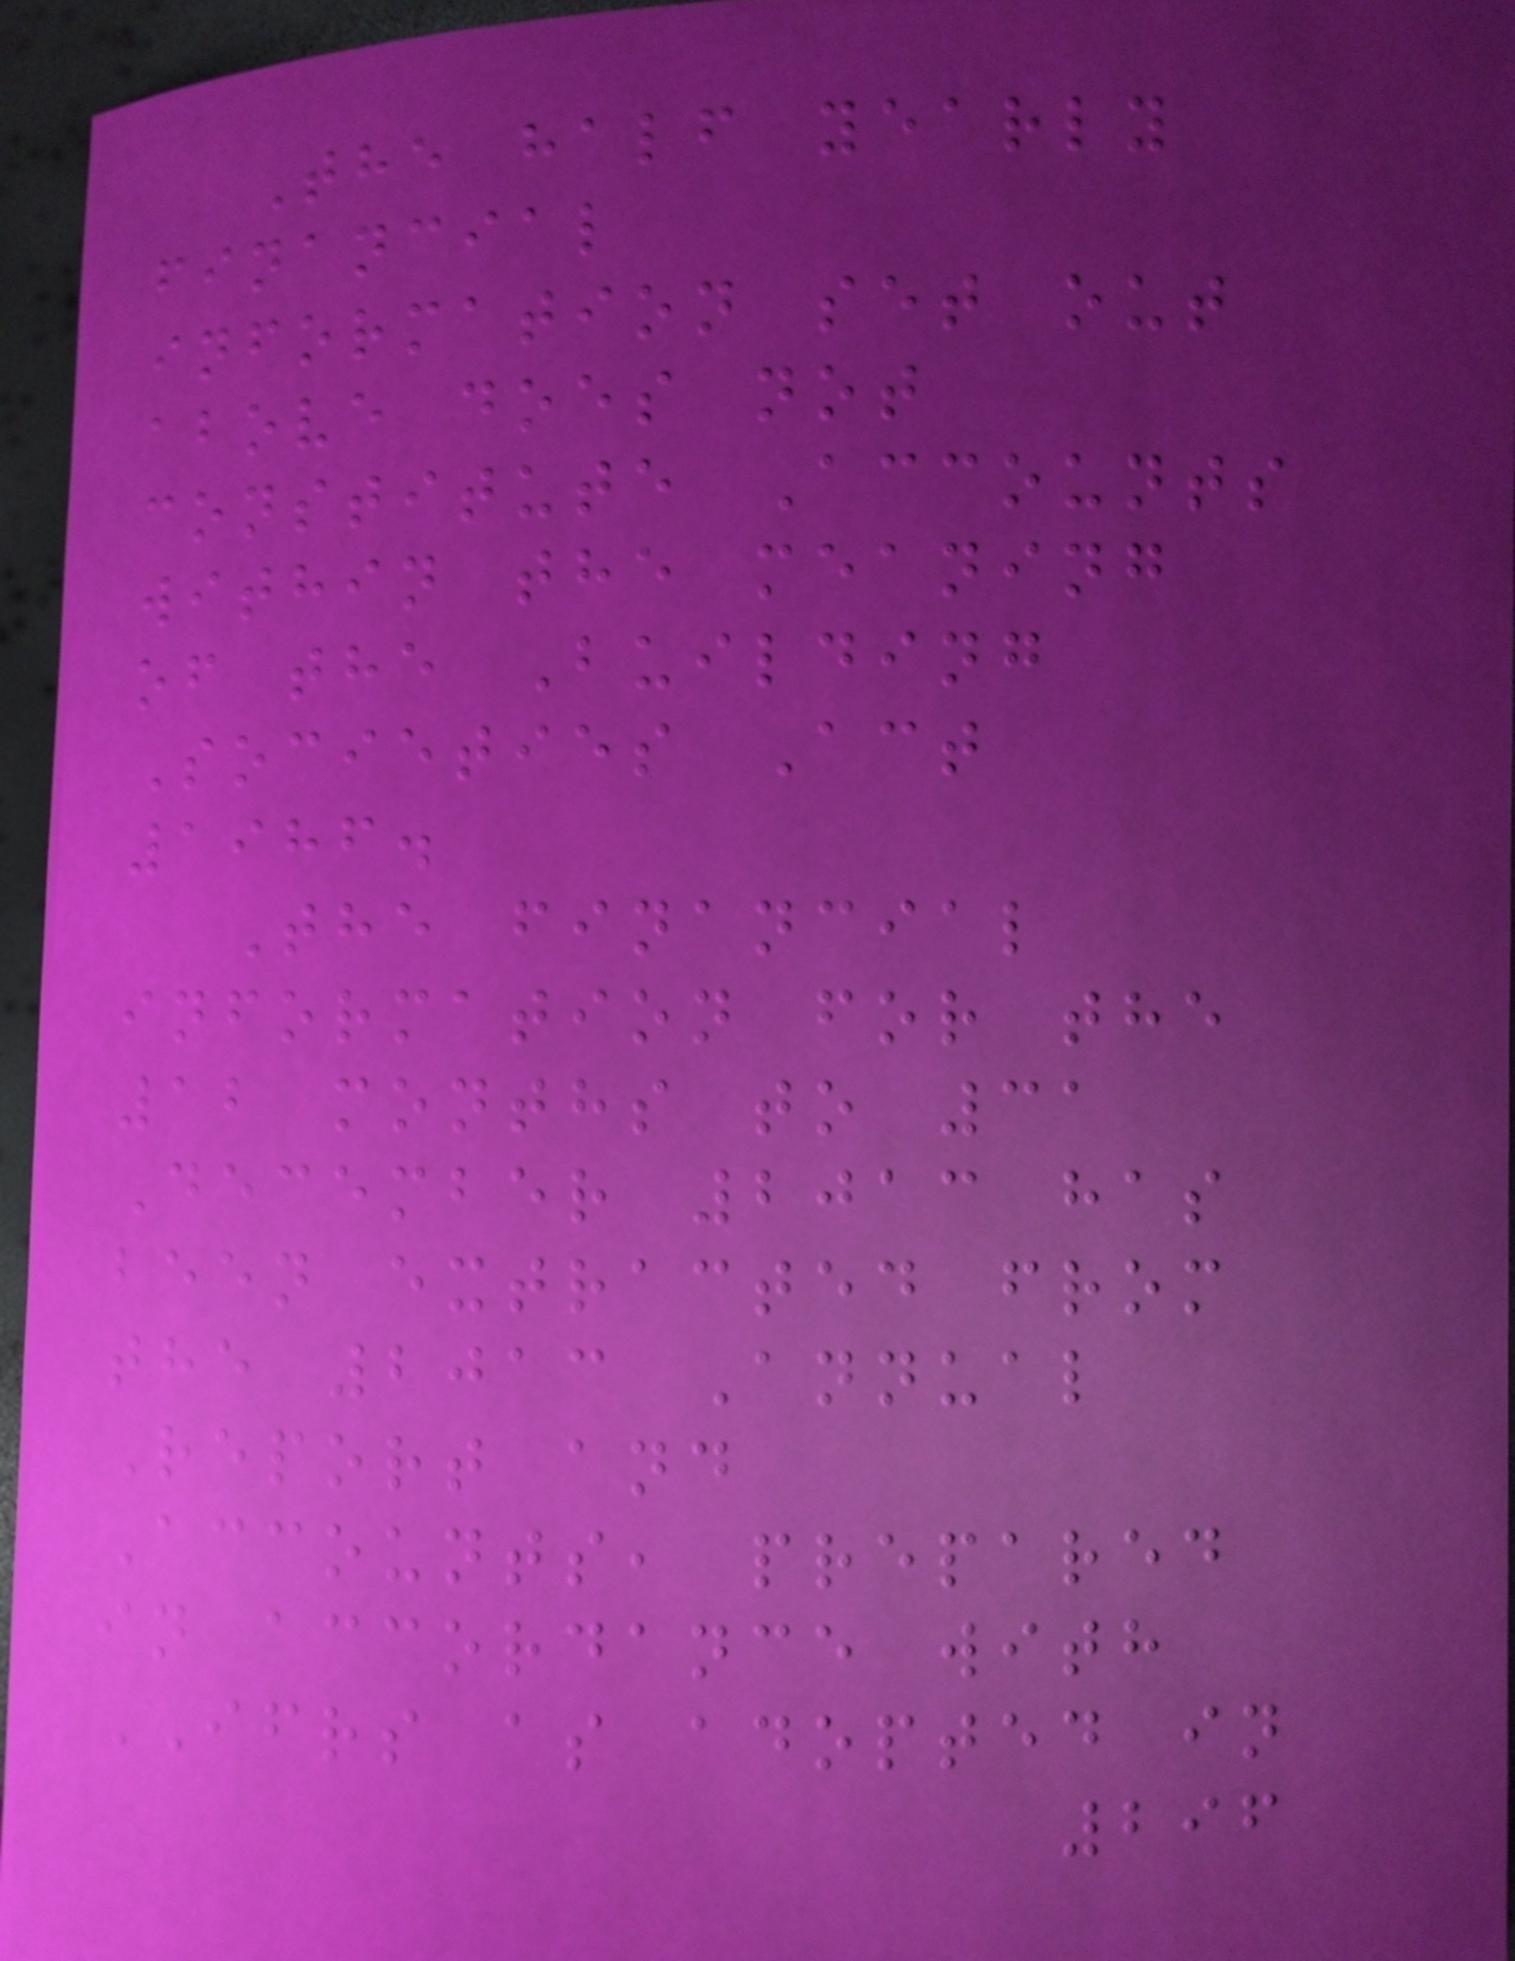The half yearly
financial
information set out
above does not
constitute Accounts
within the meaning
of the Building
Societies Act
1986.
The financial
information for the
12 months to 31
December 2013 has
been extracted from
the 2013 Annual
Report and
Accounts, prepared
in accordance with
IFRS as adopted in
296
